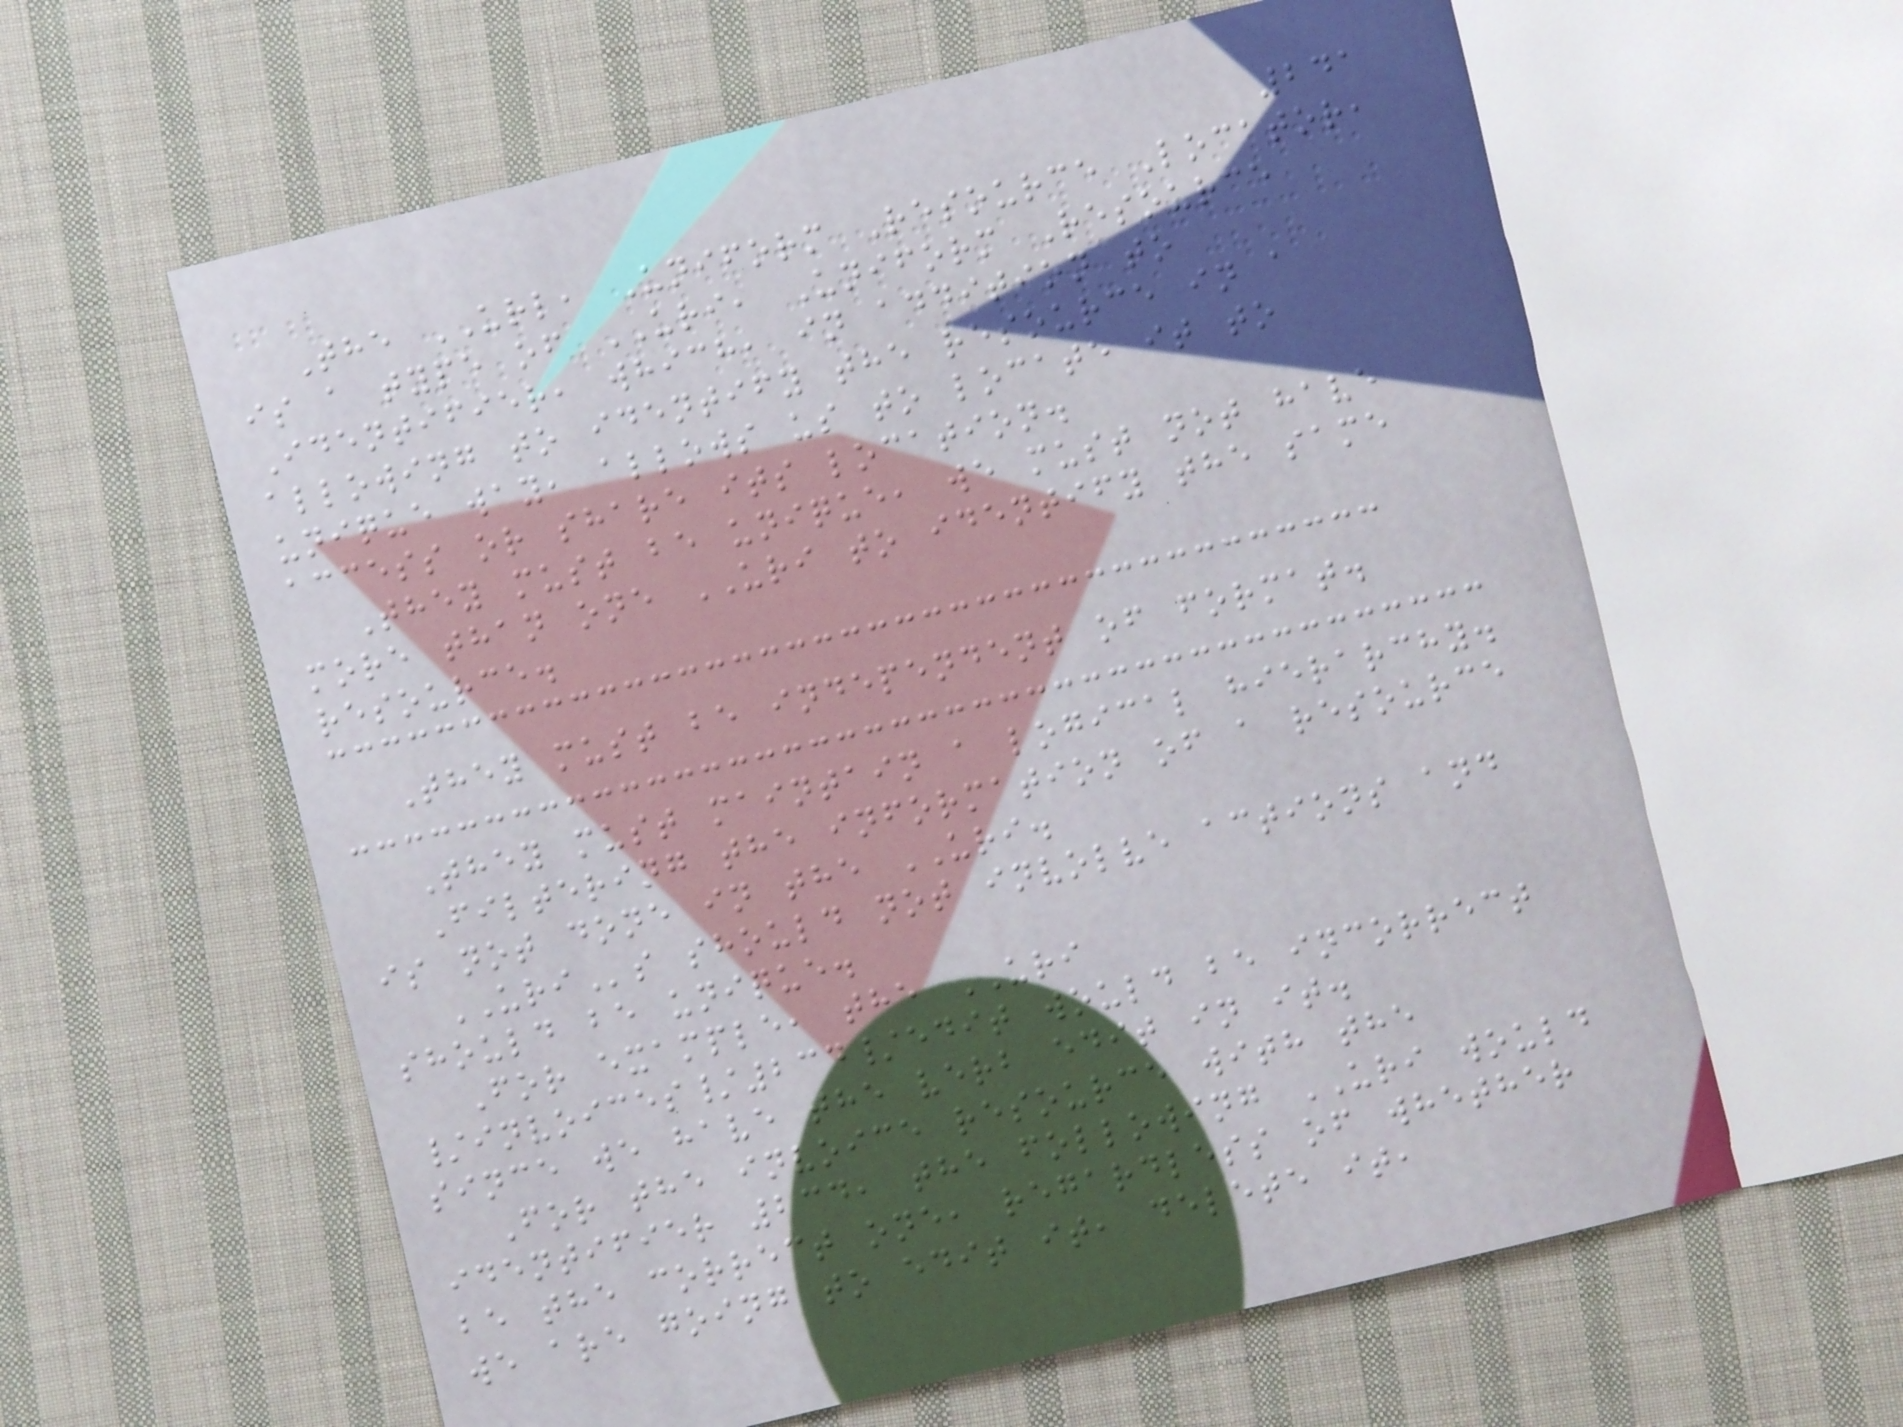241
The URL, Uniform Resource Locator,
is a type of URI, Uniform Resource
Identifier, which, in addition to
allowing to identify the resource in a
unique way, allows us to locate it to
access or share its location.
They must be unique, we must not have
more than one URI to identify the same
resource.
They must be independent of format.
They must maintain a logical hierarchy.
Filtering the information of a resource
is not done in the URI.
URIs should not involve actions and
should be unique.
For example, the URI
/invoices/234/edit would be incorrect
since we have the verb edit in it.
For the invoice resource with the
identifier 234, the following URI would
be the correct one, regardless of whether
we are going to edit it, delete it,
